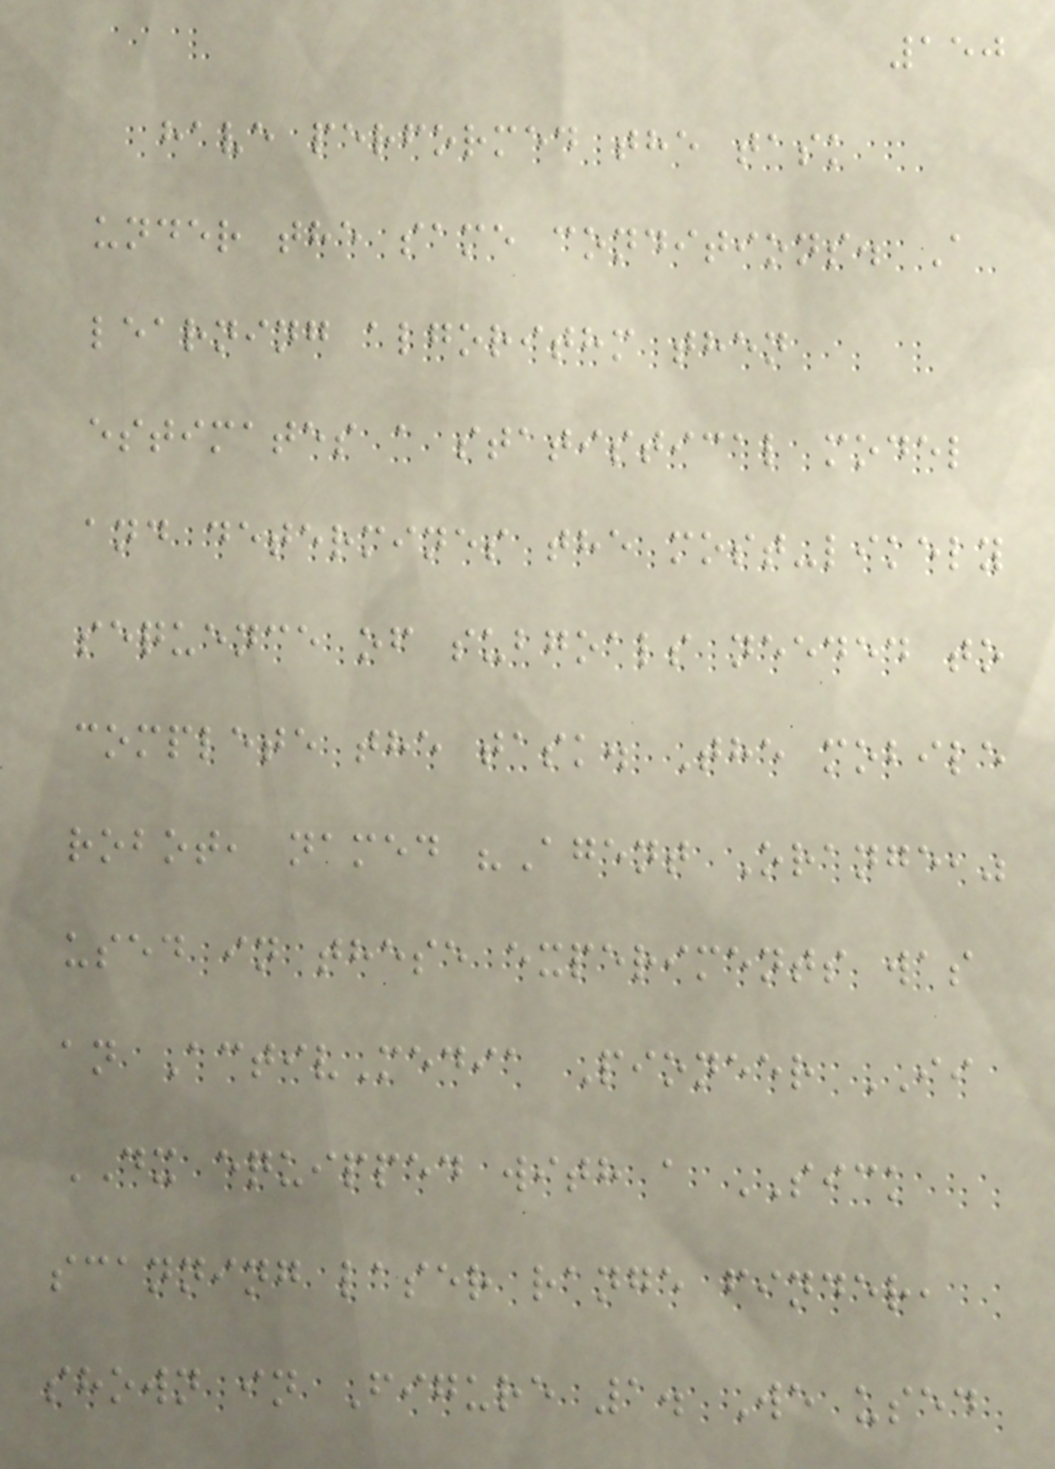150
have performed the task
under the same conditions. A
learning algorithm then
estimates a statistical model
and determines the most-likely
sequence of subgoals needed to
complete the task. The mobile
robot, named "Agent Orange,"
used in these experiments was
an ActivMedia Pioneer II
DX equipped with a SICK
scanning laser range finder,
shown in Figure 1. We used
